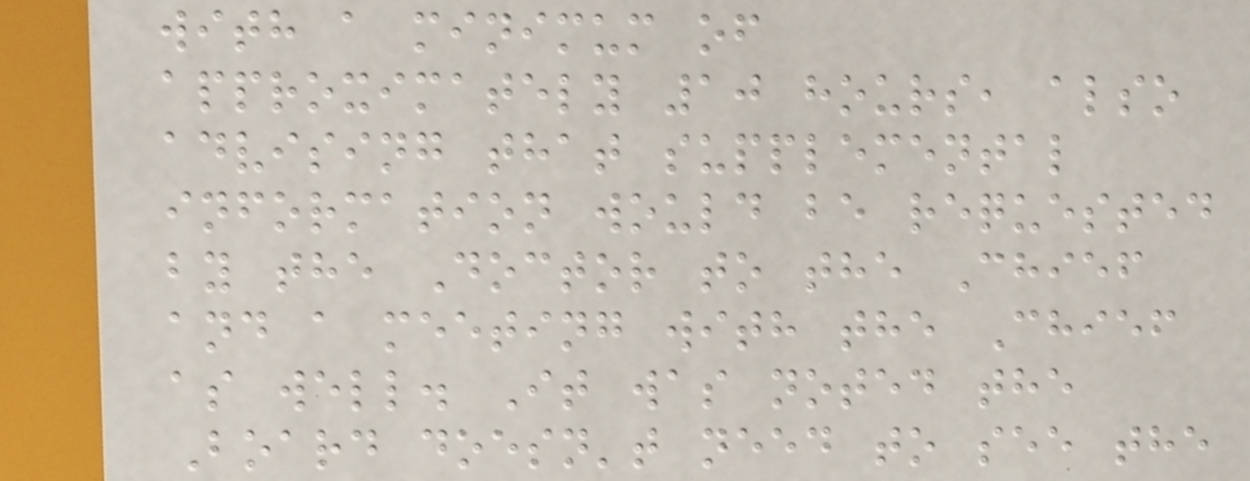with a minimum of
approximately 10 hours, also
advising that supplemental
information would be requested
by the Doctor to the Chief
and a meeting with the Chief
as well. It was noted the
Board doesn't need to see the
